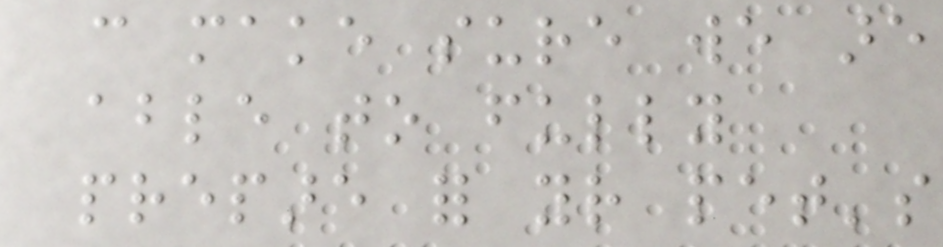can make sure we are
able to fully
prepare for your pet's
